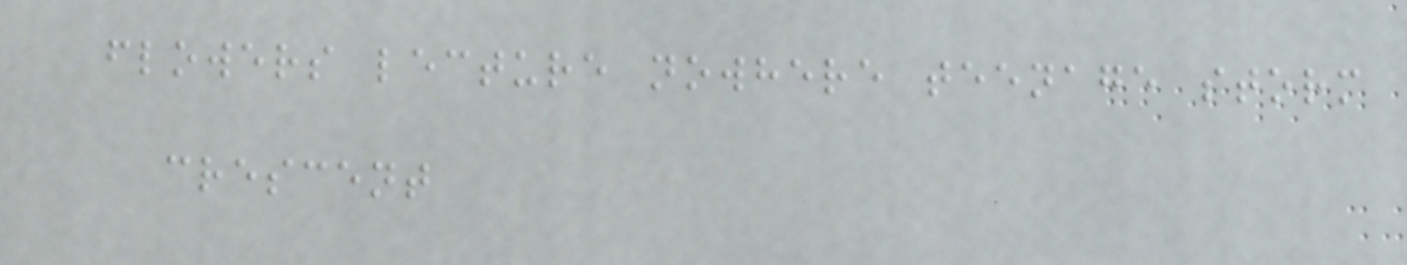flowers lecture nowhere teenage storm
crescent
